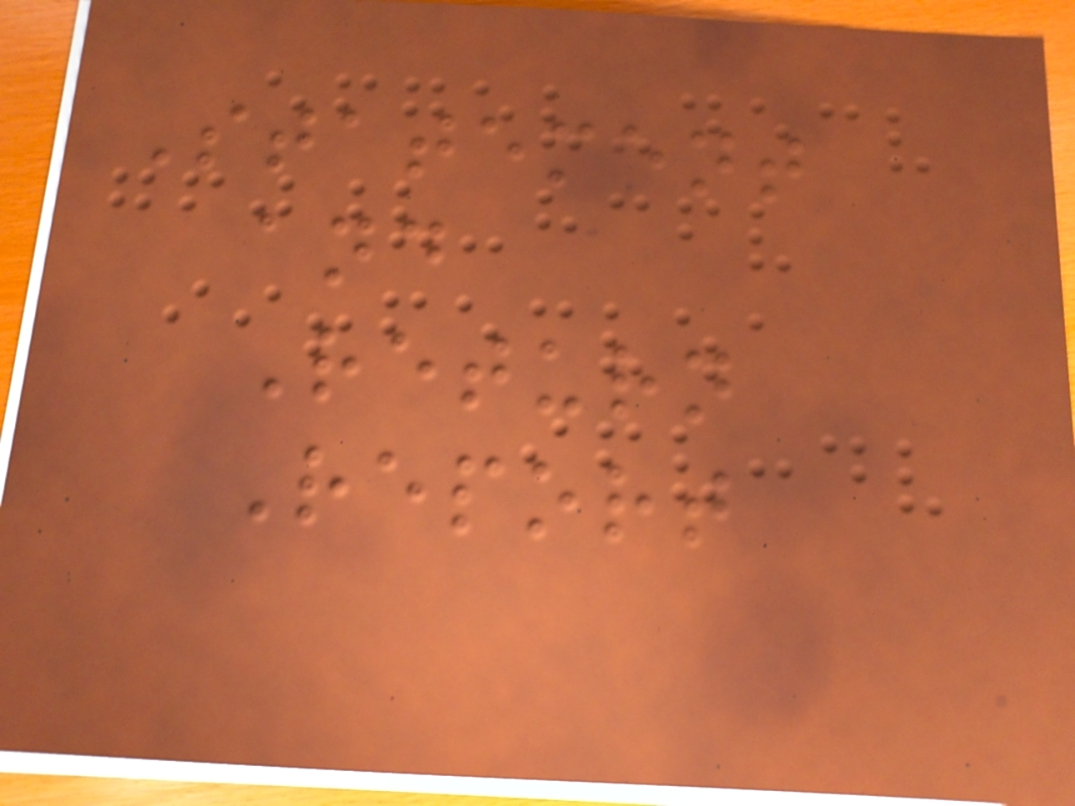Statement
and
Return
Report
